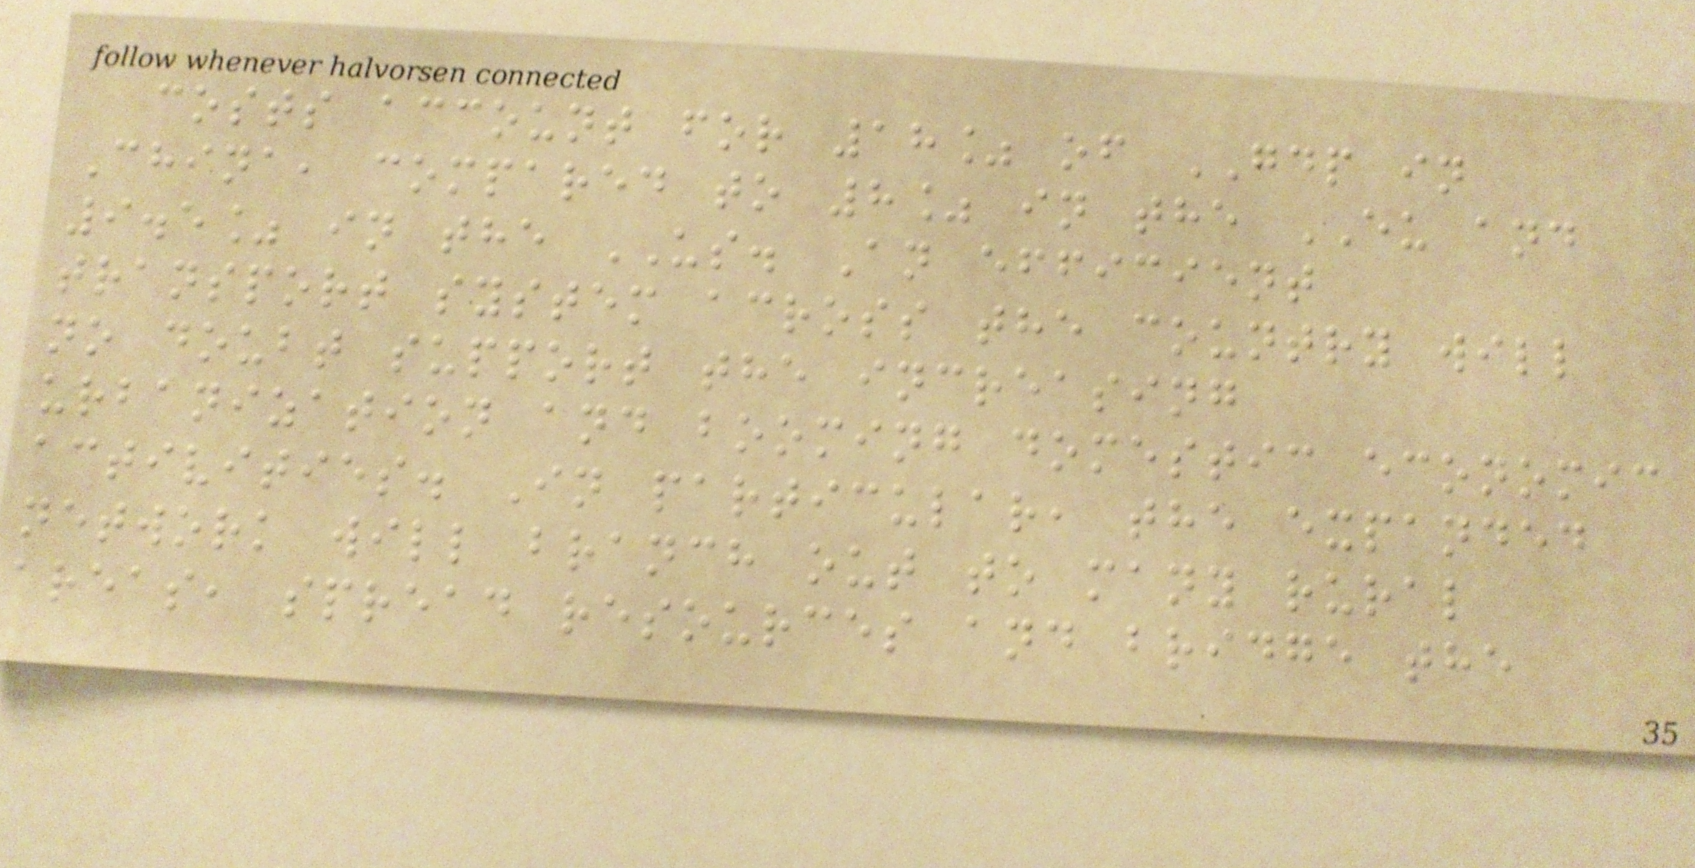costs account for 18% of GDP in
China, compared to 8% in the EU and
9.5% in the US. An efficient
transport system across the country will
no doubt support the increasing
urbanization and booming domestic economic
activities. In particular, the expanded
network will branch out to many rural
areas, spread resources and bridge the
